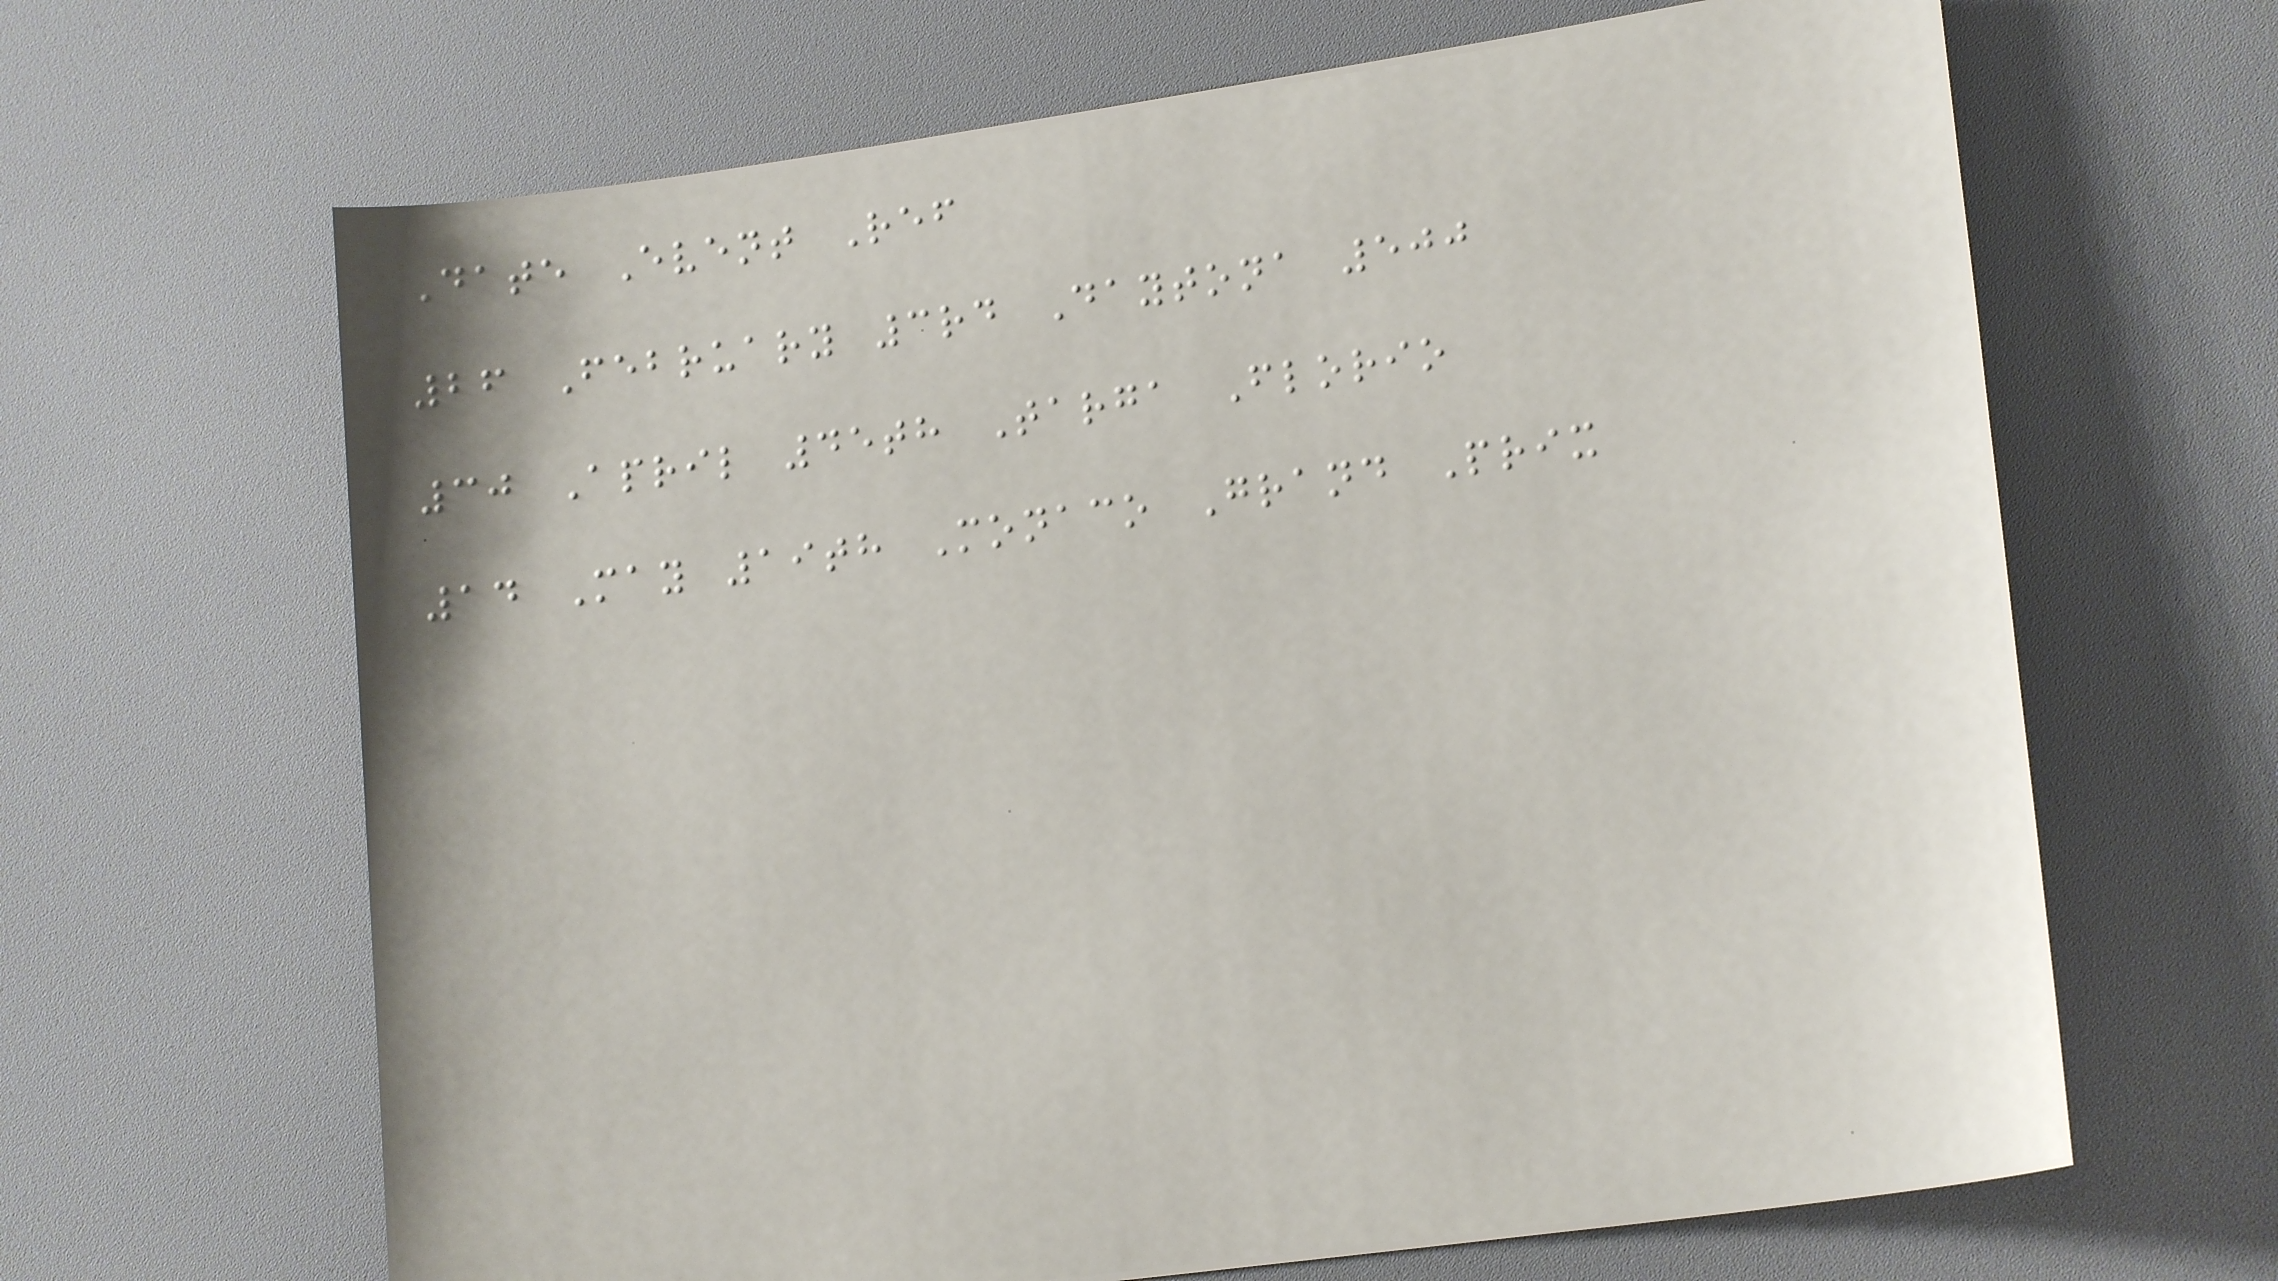Date Event Ref
26 February 3rd Daytona 500
30 April 45th Targa Florio
14 May 19th Monaco Grand Prix
